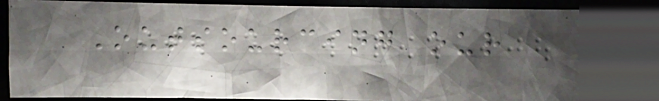Outsourcing our
